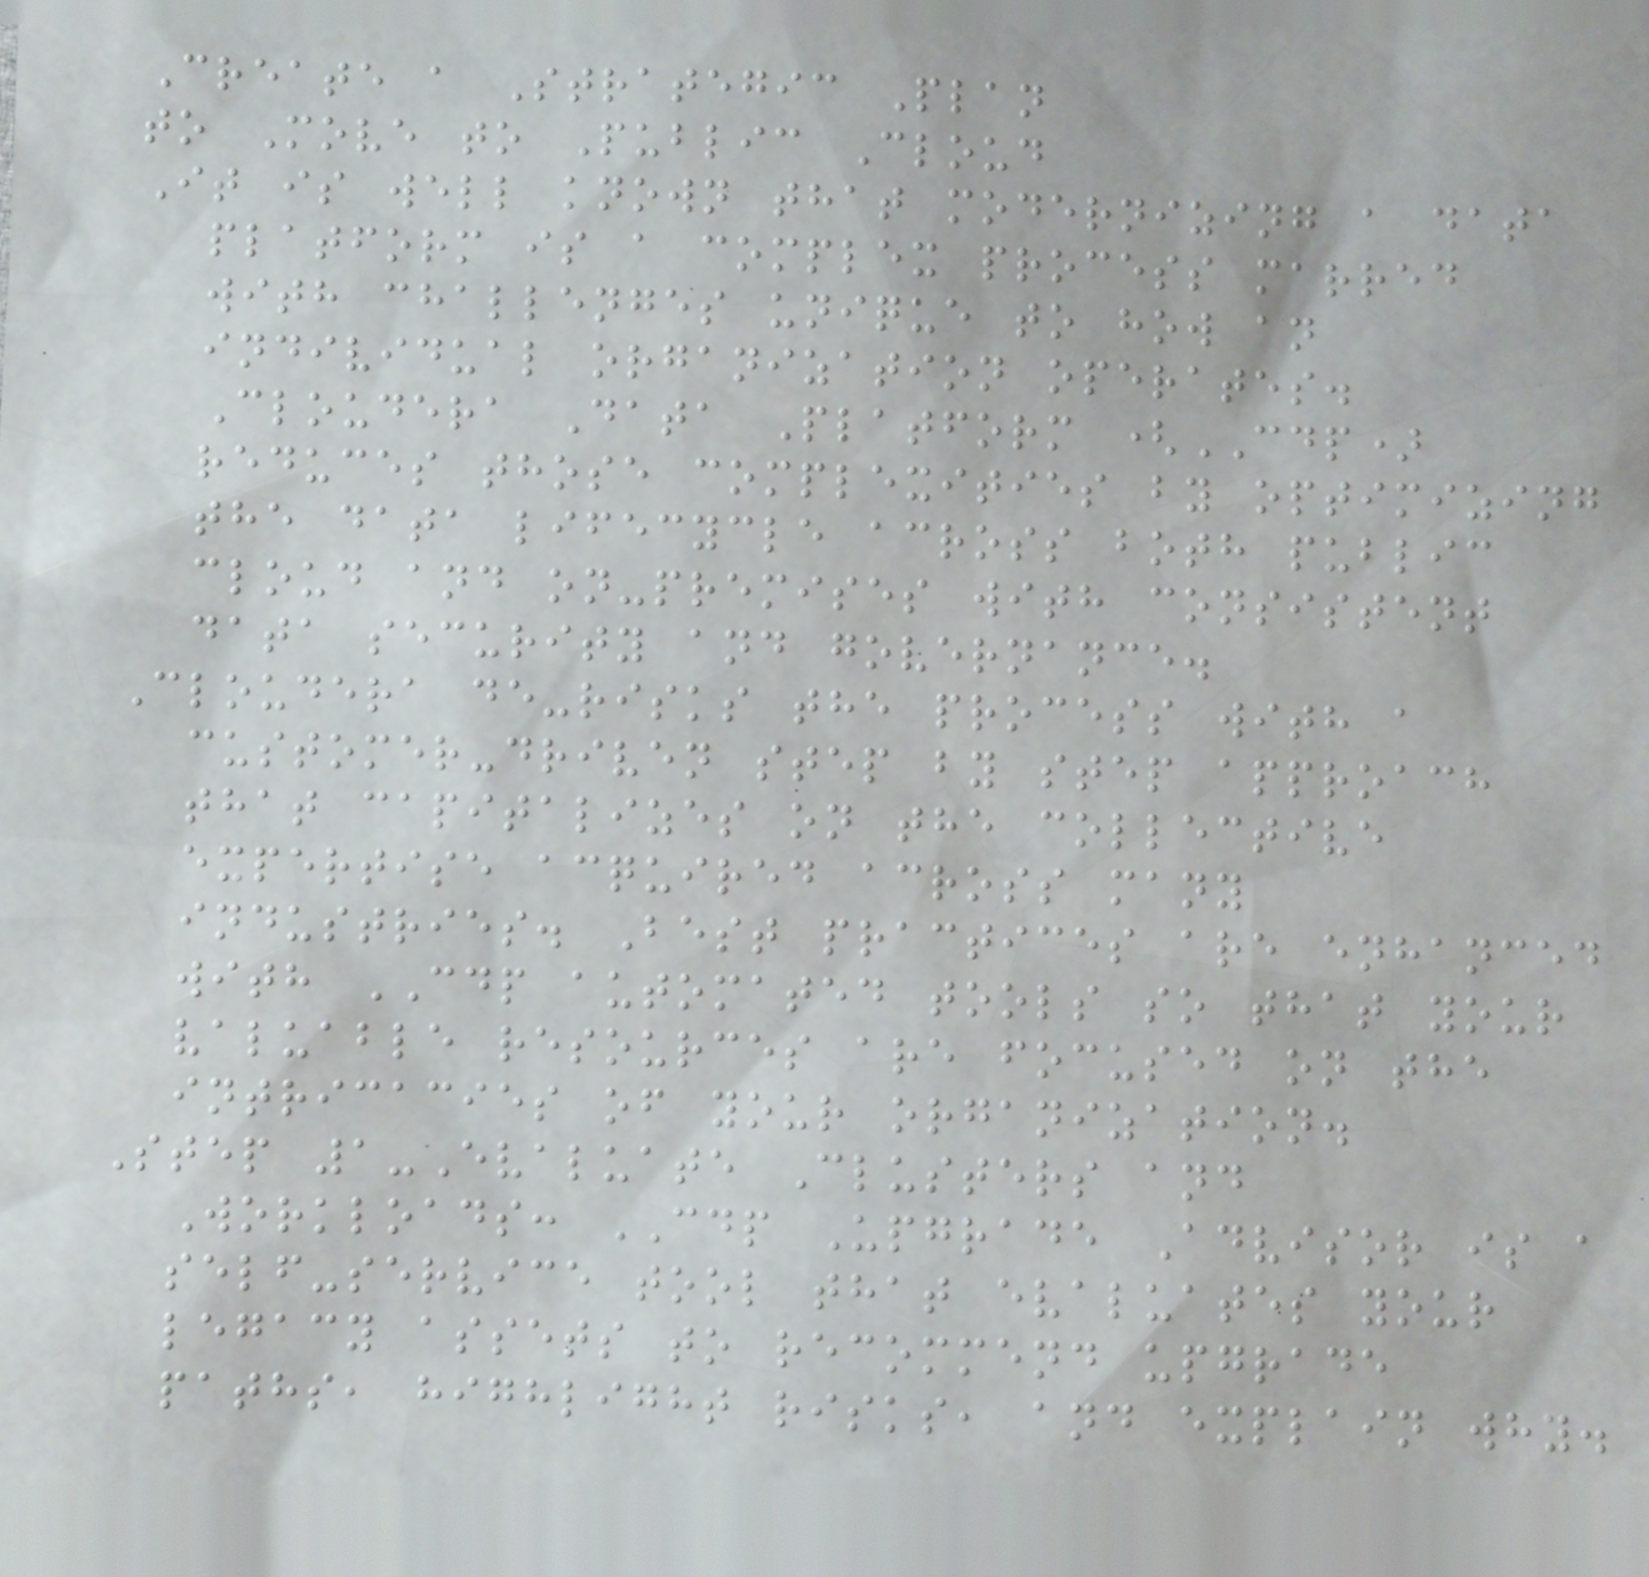Create a Strategic Plan
to Move to Public Cloud
It is well known that modernizing a data
platform is a complex process marred
with challenges unique to how an
individual organization operates.
Cloudera Data Platform (CDP)
reduces those complexities by optimizing
the data lifecycle across both public
cloud and on-premises with consistent
data security and governance.
Cloudera de-risks the process with a
customer-driven step by step approach
that capitalizes on the collective
expertise acquired across many
industries. Best practices are enhanced
with CDP automated tools so that your
valuable resources are focused on the
intricacies of your organization.
Step 1-Evaluate Clusters and
Workloads: CDP Upgrade Advisor is a
self-service tool that evaluates your
legacy assets to recommend upgrade
paths, highlight risks, and explain why.
